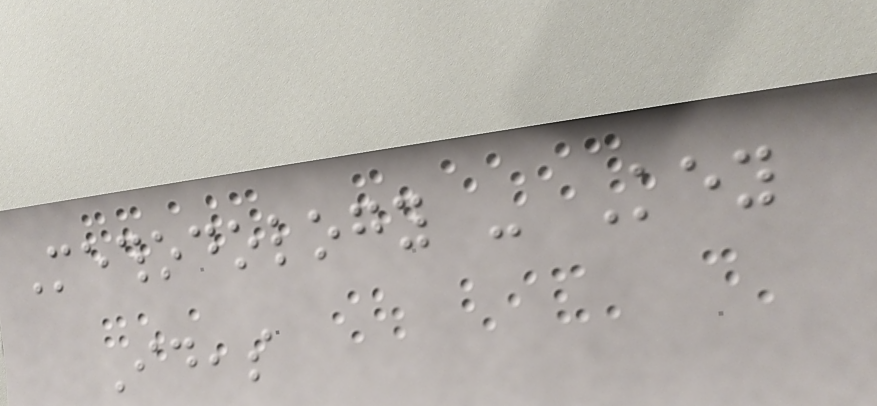Methodology - Key
Ideas
